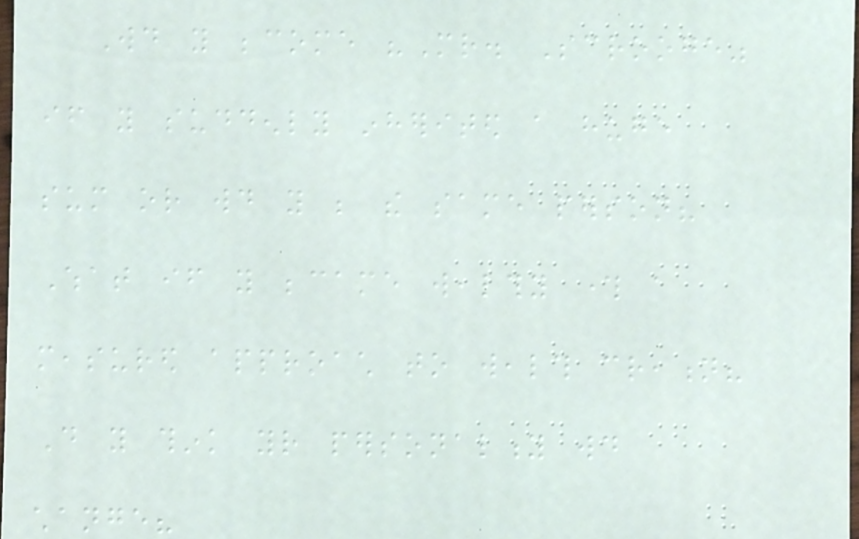Would you become "Mr. Scrooge"
if you suddenly inherited a huge
sum or would you be the same person?
What if you became wealthy through a
measured approach to wealth creation?
Do you think your personality would
change?
